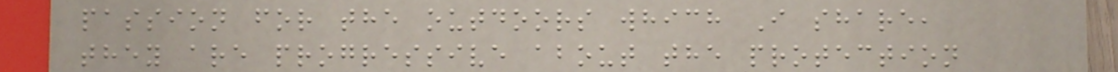passion for the outdoors which I share,
they are progressive about the protection
